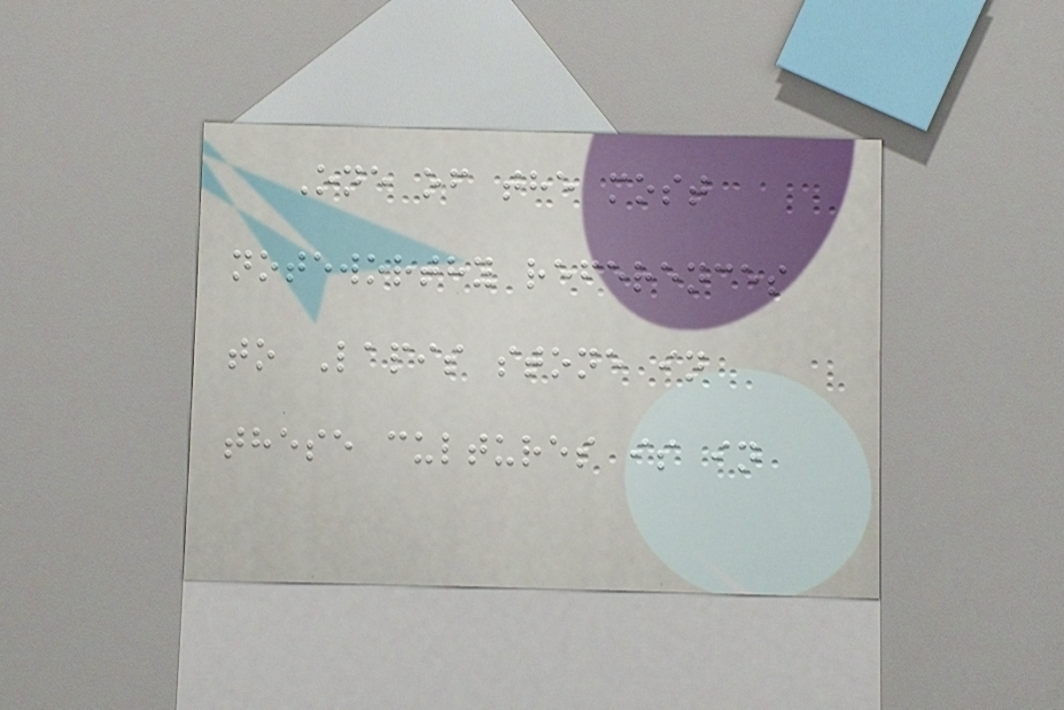One of the most
noteworthy references
to Lapis stone in
these cultures is in
